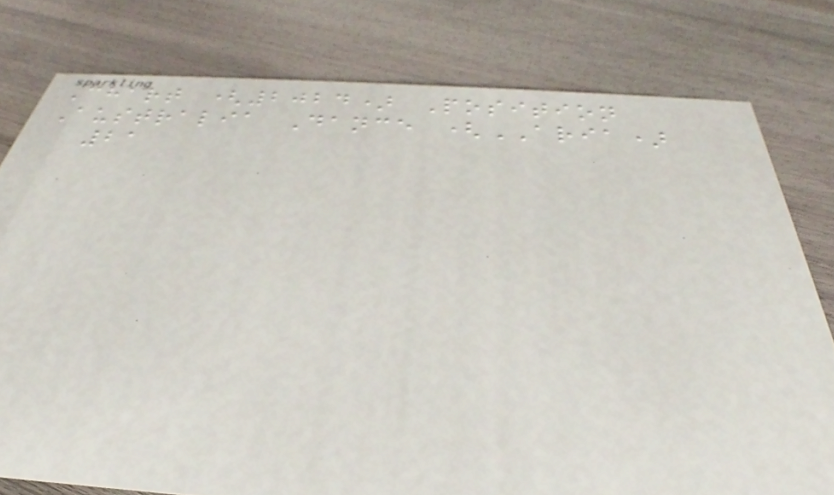Chart (2024) Position
Australia Dance (ARIA)
21
